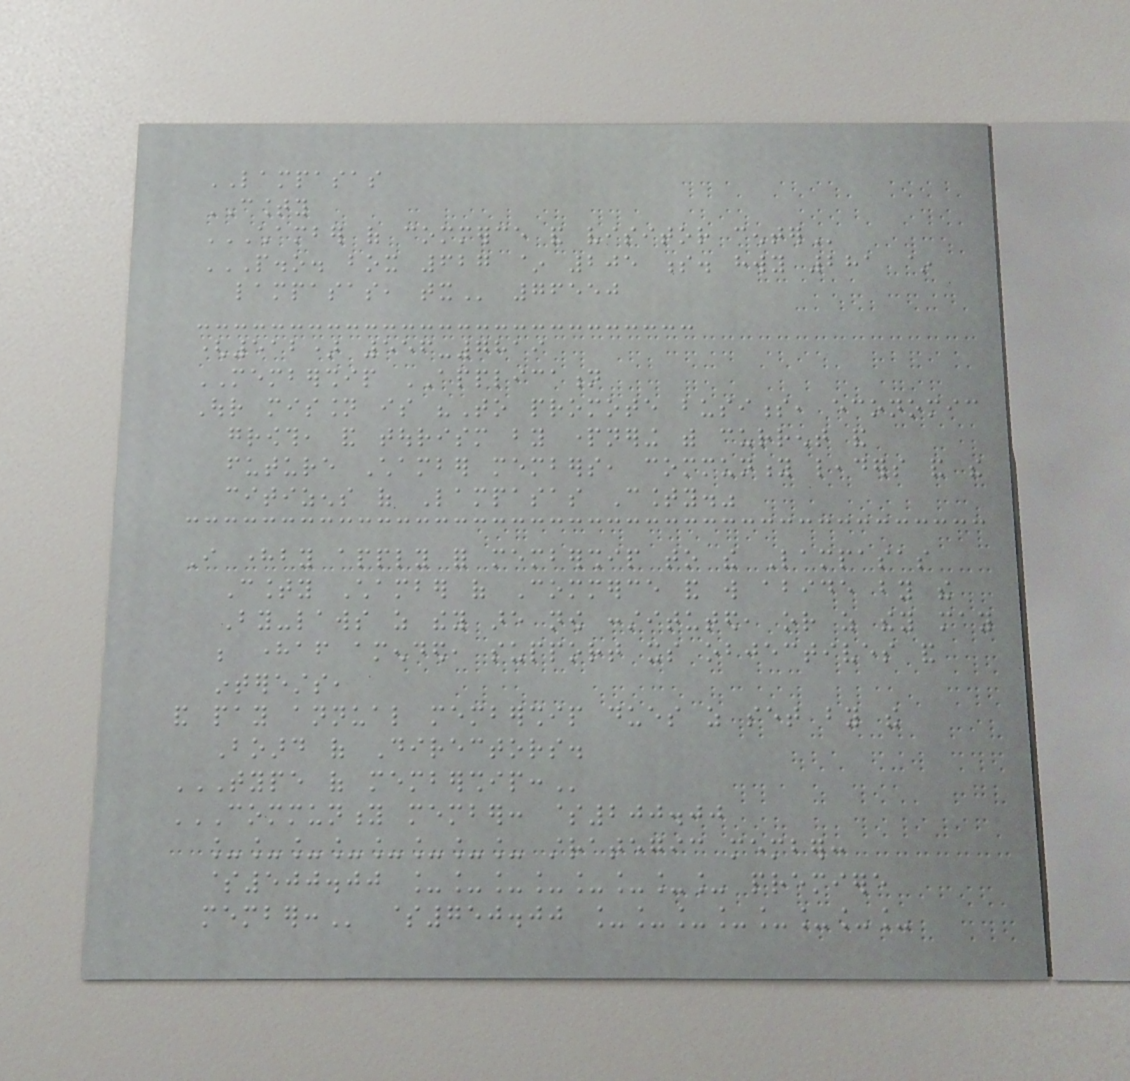LAMPASAS
COUNTY
CHAMBER OF COMMERCE AND VISITOR CENTER
P.O. BOX 627 ~ 205 S. HWY 281 ~
LAMPASAS, TX 76550
(512) 556-7819
MEMBERSHIP APPLICATION
Our mission is "To promote business, economic
growth, and tourism by partnering with current and
future Chamber members, community leaders and the
citizens of Lampasas County."
I hereby apply for membership to the Lampasas
County Chamber of Commerce and will abide by the
By-laws as they are now constituted, or as they may
be hereafter amended, support its objectives and
interests,
and pay annual membership dues as set by the
Board of Directors.
TYPE OF MEMBERSHIP:
COMMUNITY MEMBER: $200.00
________ STRATEGIC MEMBER:
$500.00 ________ PREMIERE
MEMBER: $750.00 ________
